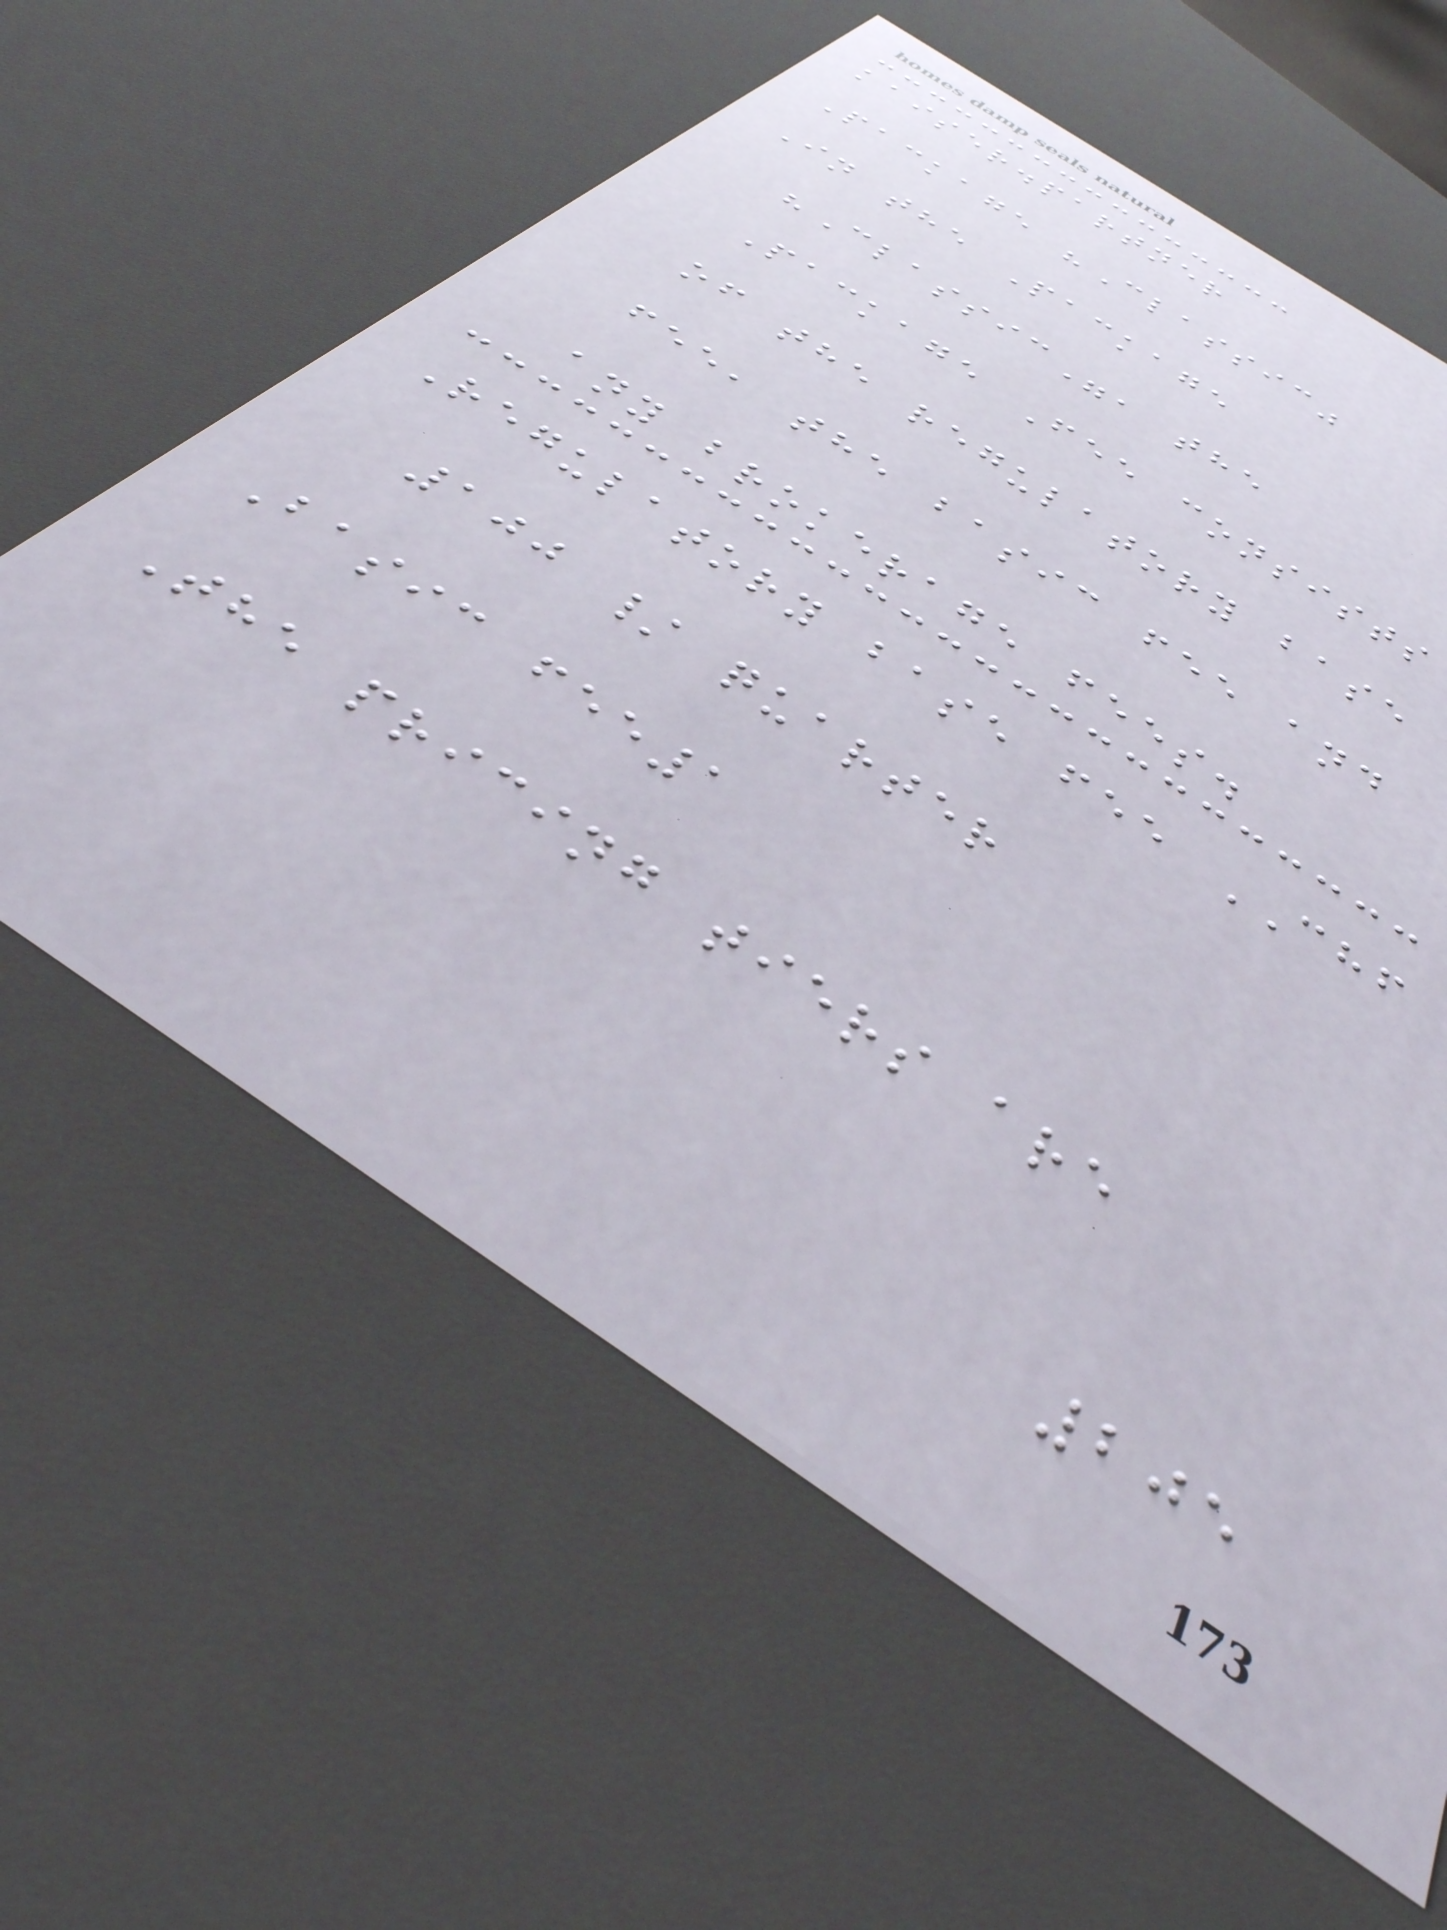kaiser.partner
Package "Classic"
In the Package
"Classic", the
Package Fee consists
of the regulatory base
fee, the basic fee and
any brokerage fees.
Regulatory base fee CHF
100 / quarter
Basic fee1
The pricing tiers are
205
